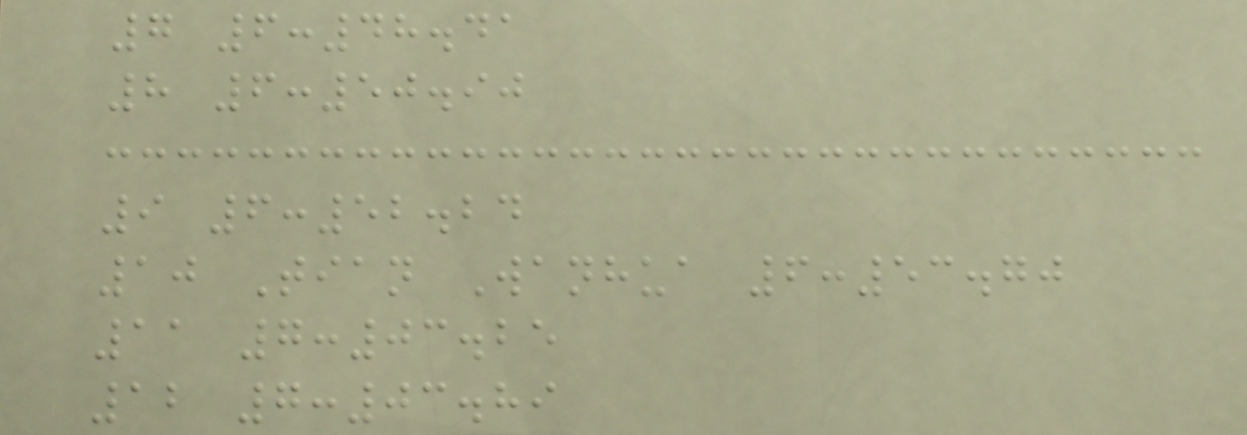7 6:48.41
8 6:50.90
9 6:52.24
10 Tian Wanhua 6:53.70
11 7:03.25
12 7:03.89
